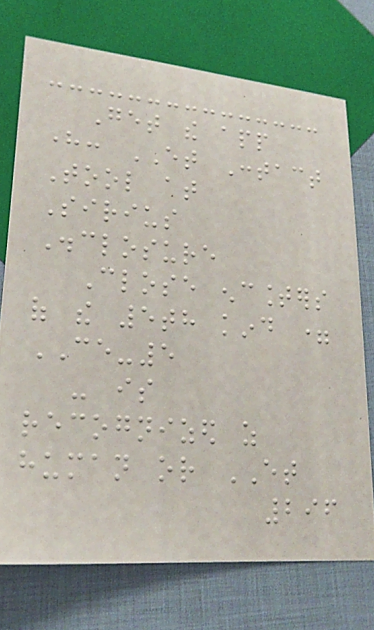Get the app
here: ET Contact
Tool at
Sirius
Disclosure
Close encounters
of the 5th kind =
CE-5
- is
recognized as
human or ET
296
